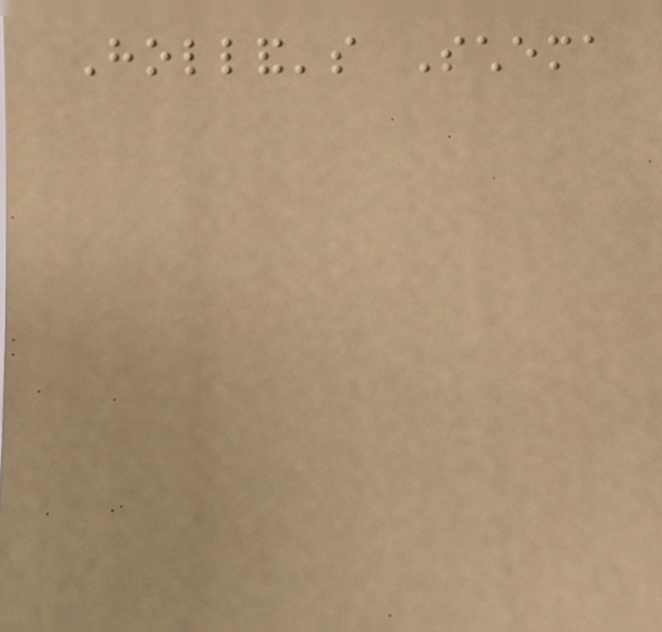Holland's Schema
